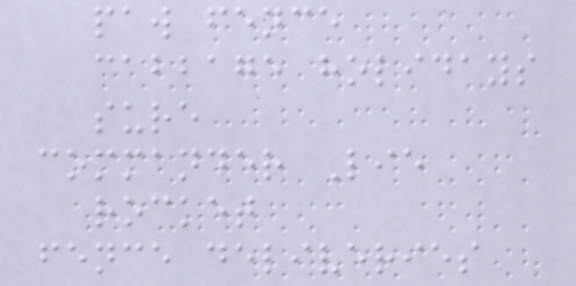paw fence
cabbage holidays
sure
commander Lie
rocket
fence deliveries
